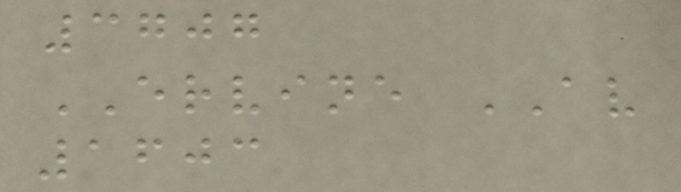3707
ERVINE AV
1603
